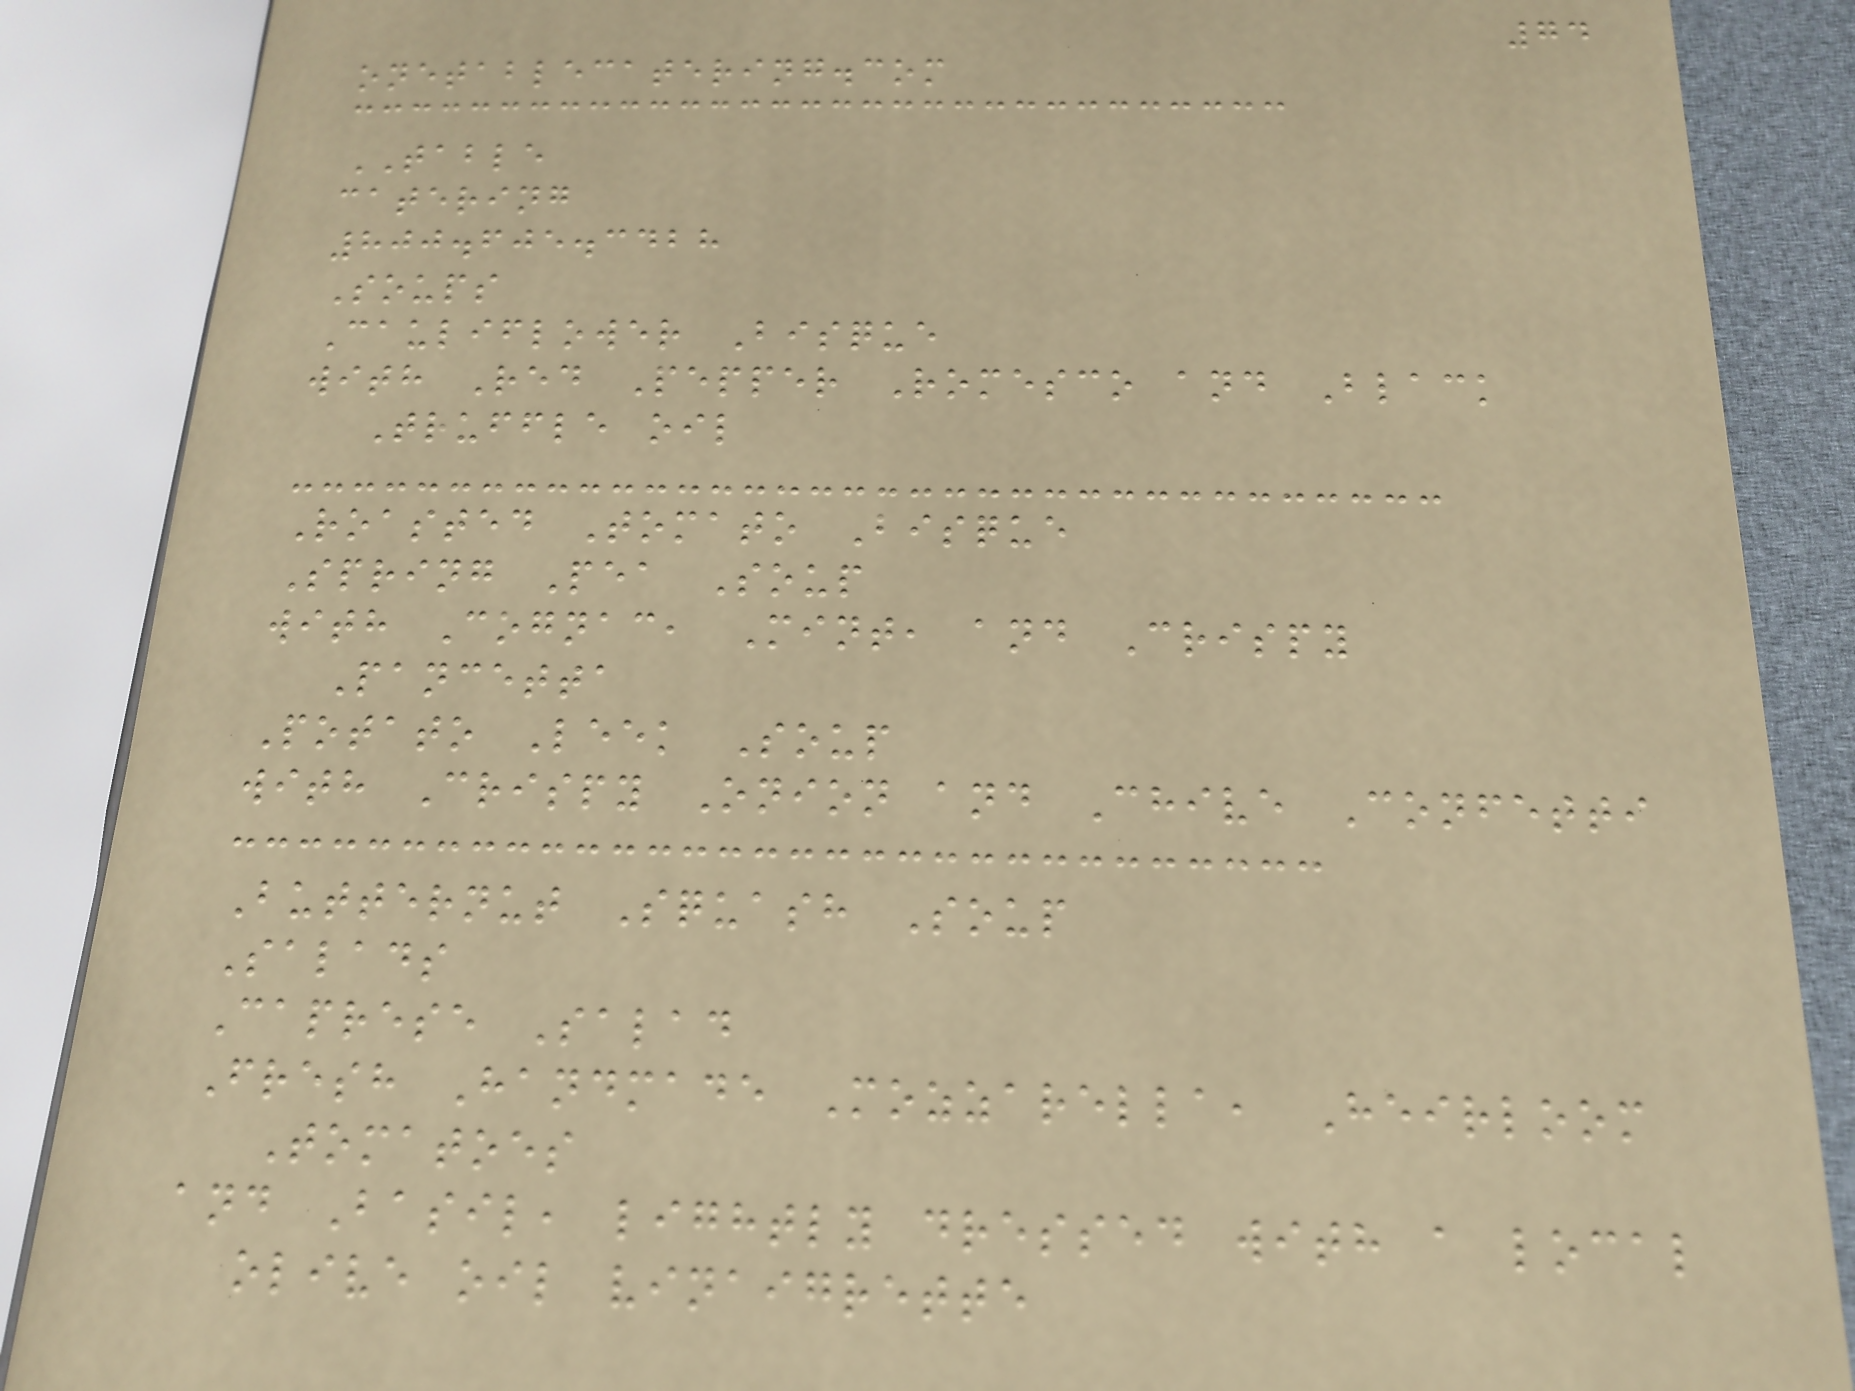74
onetablecatering.com
TABLE
catering
800.605.3428
Soups
Cauliflower Bisque
with Red Pepper Romesco and Black
Truffle oil
Roasted Tomato Bisque
Spring Pea Soup
with Cognac, Mint, and Crispy
Pancetta
Potato Leek Soup
with Crispy Onion and Chive Confetti
Butternut Squash Soup
Salads
Caprese Salad
Fresh Handmade Mozzarella, Heirloom
Tomatoes
and Basil, lightly dressed with a local
olive oil vinaigrette
